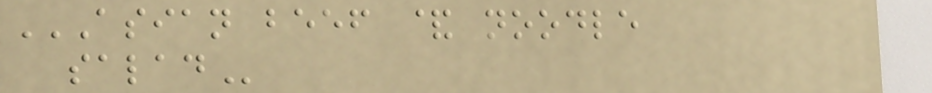ASIAN BEEF & NOODLE
SALAD
